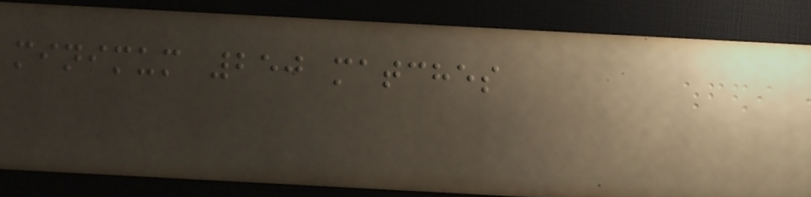minimum 250 matches
